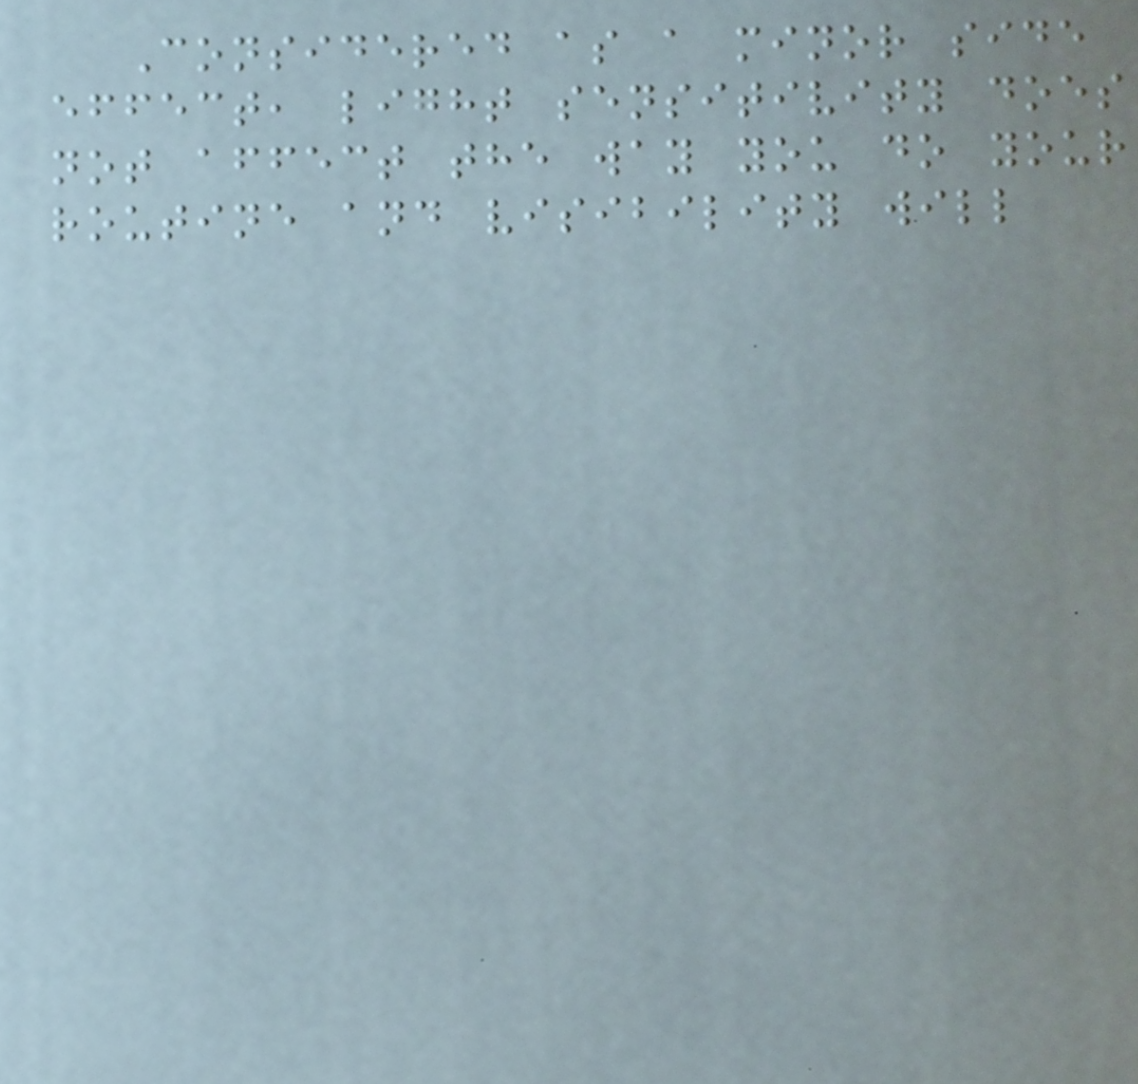Considered as a minor side
effect, light sensitivity does
not affect the way you do your
routine and visibility will
